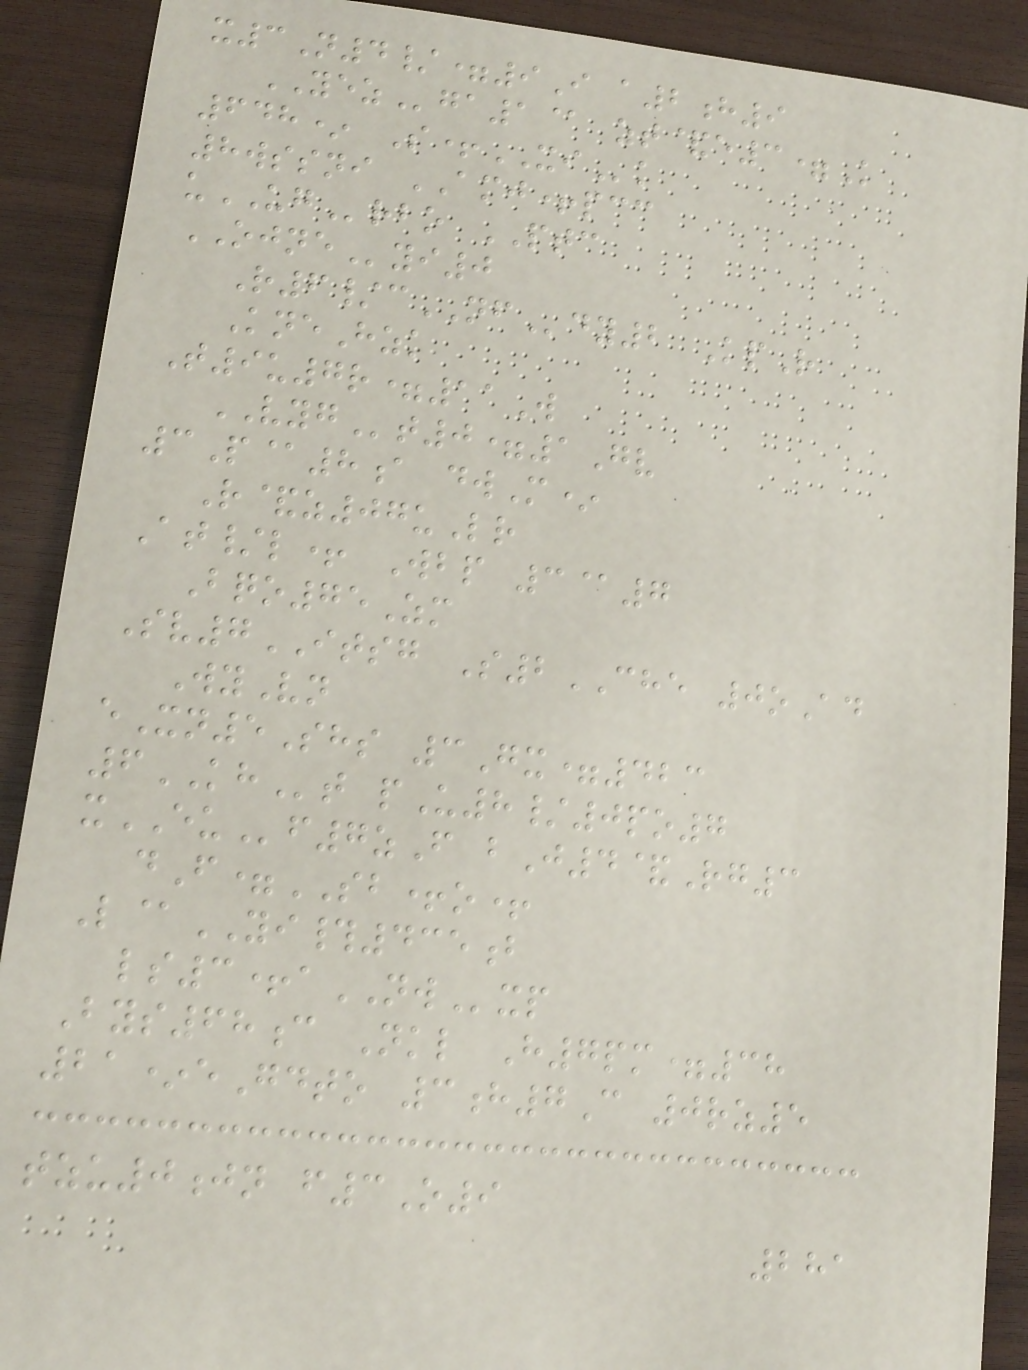x3N4/=9I a2h9
YEZga1@ zt&e3=K
648* S+XIk
8wssni AMJ+pcc
uUGrbo PTC
OJNEyi0
R6/cNFdy2 KpR
KneHzk
T9u7r=11W
VYGt0=1Gv
3P@8a dwM*
R&z07uLr
At/l+ Wbp 3@7
Bqo75Zm
Sv7ITSG S2CHE 0oAd
WyVn
eXn5Shs 3Gx=423
6KHt pU8/0po7
xEUf7zF bJ4&Rg3
dF=SB+o+
L@YI#435b
ls3+aNWxp
Bys68c Nkl H7pm=38
21*eGdto 3h7C 0rz5
tzu0jn f3O9
281
